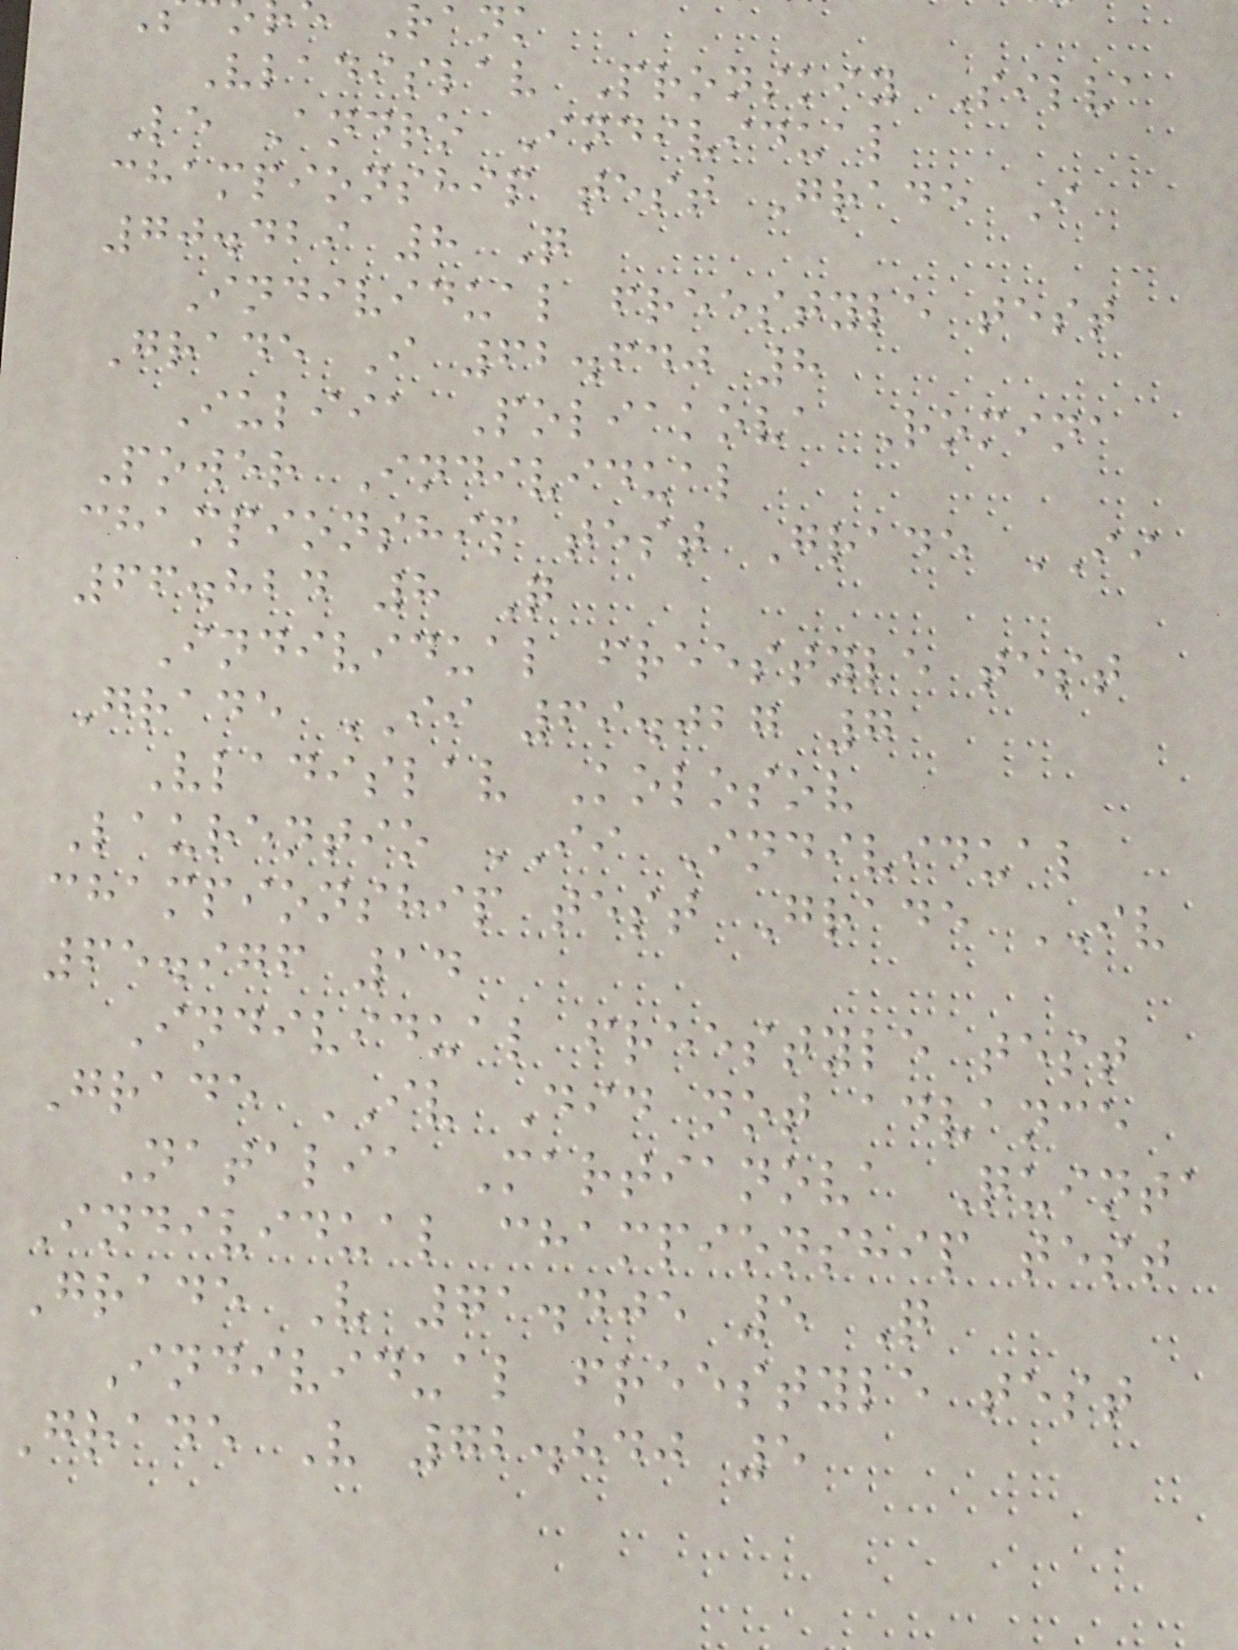Rank
Vladislav Pronskiy Silva
Le Andro Individual
championship test Grade I
70.429 8 Q
Individual freestyle test
Grade I 62.640 8
Iuliia Poliakova Romina
Power Individual
championship test Grade II
66.824 8 Q
Individual freestyle test
Grade II 69.027 7
Vladislav Kolosov
Laurentio II Individual
championship test Grade IV
65.976 14
Individual freestyle test
Grade IV Did not advance
Natalia Martianova Quinta
Individual championship test
Grade V 71.405 5 Q
Individual freestyle test
Grade V 72.840 5
